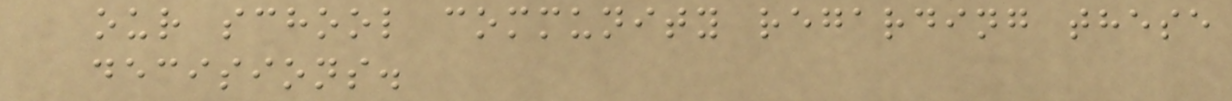our school community regarding these
decisions.
